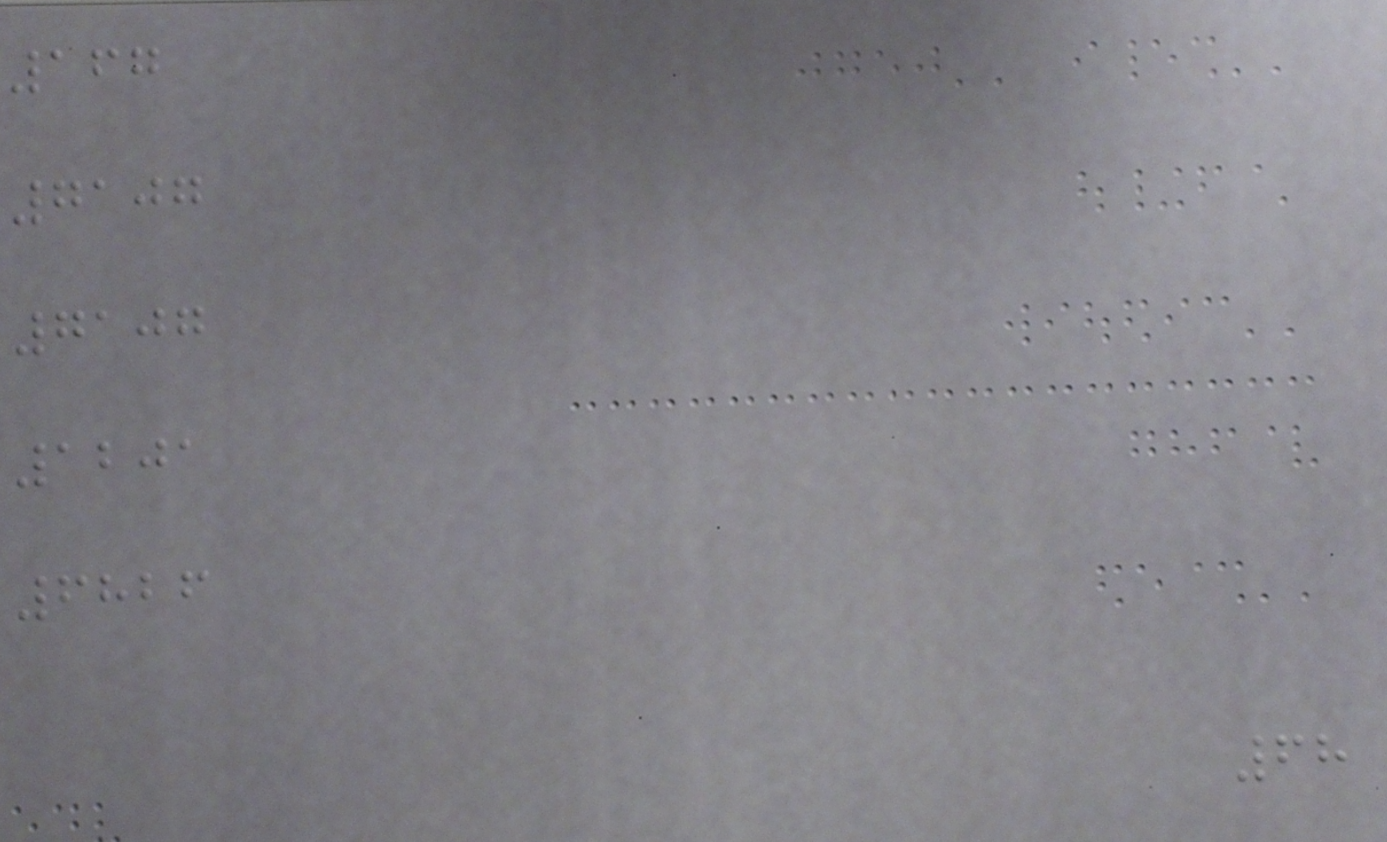167
7107
7107
1201
6826
68
